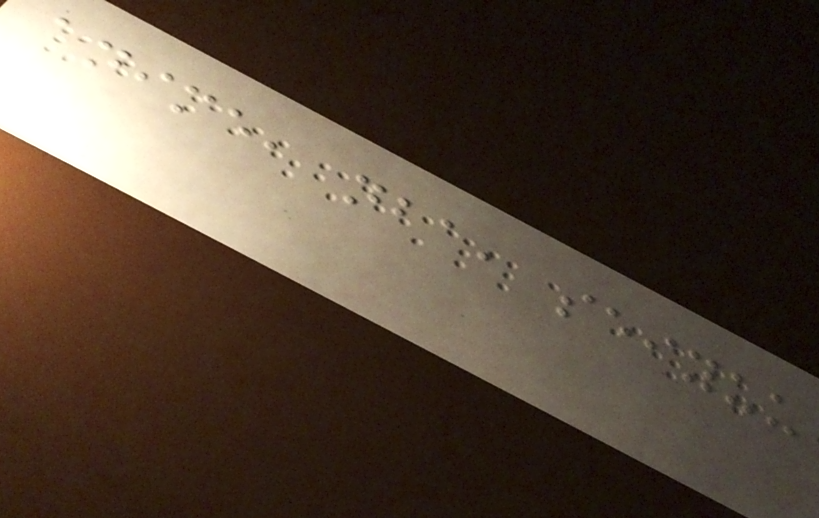anime, nba, seiyuu
